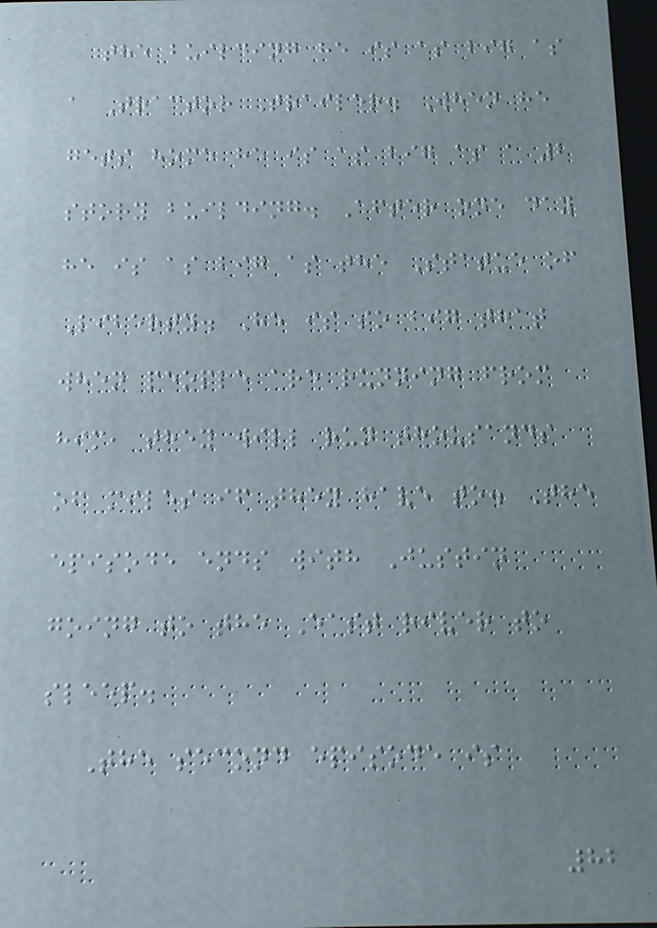the building he is as big as
a Tractor Trailer. When he
gets home he is as big as a 2
story building. After one day
he is as big as the Statue of
Liberty. He is so big that
when people are running from
him, they will run thousands
of miles if they have to. The
episode ends with Justin
going to the East river to
sleep.
The second episode is
82
